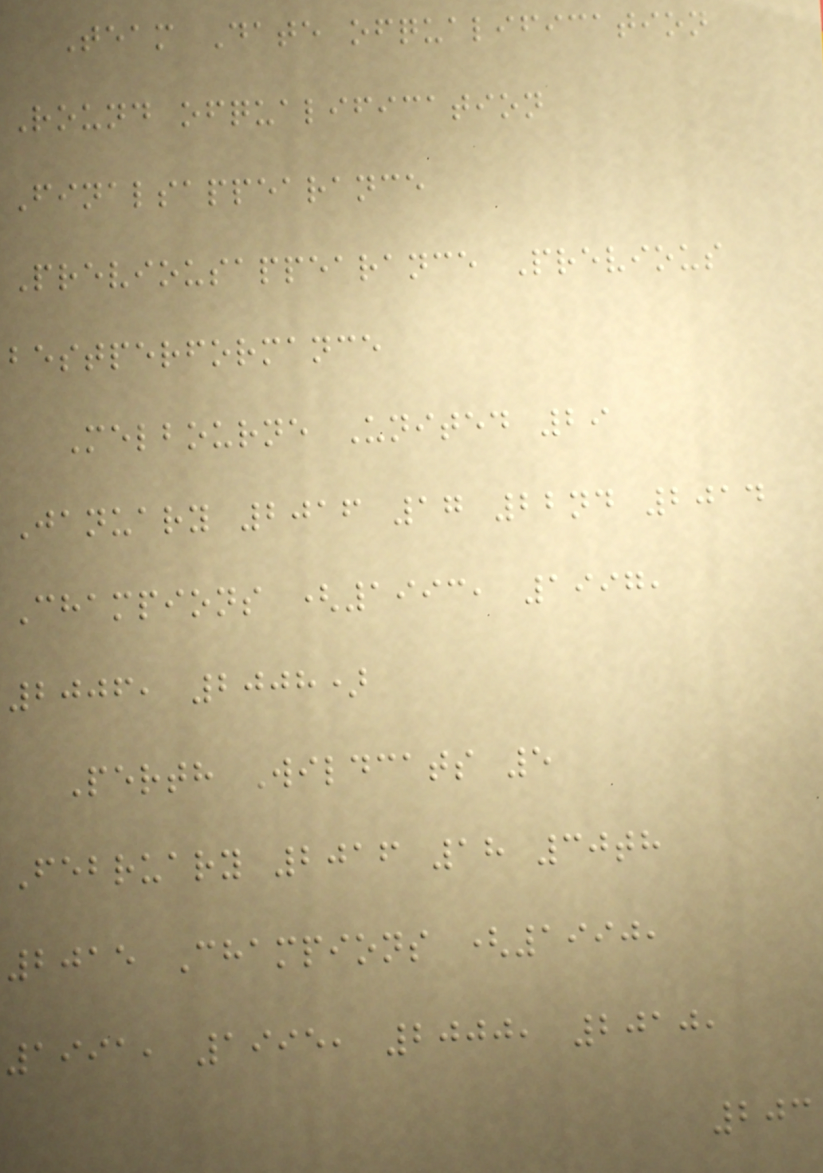Team Date ofqualification
Round ofqualification
Finalsappearance
Previousappearance Previous
bestperformance
Melbourne United 29
January 2016 17 22nd 2014
Champions (1993, 1997,
2006, 2008)
Perth Wildcats 5
February 2016 18 30th
2015 Champions (1990,
1991, 1995, 2000, 2010,
203
